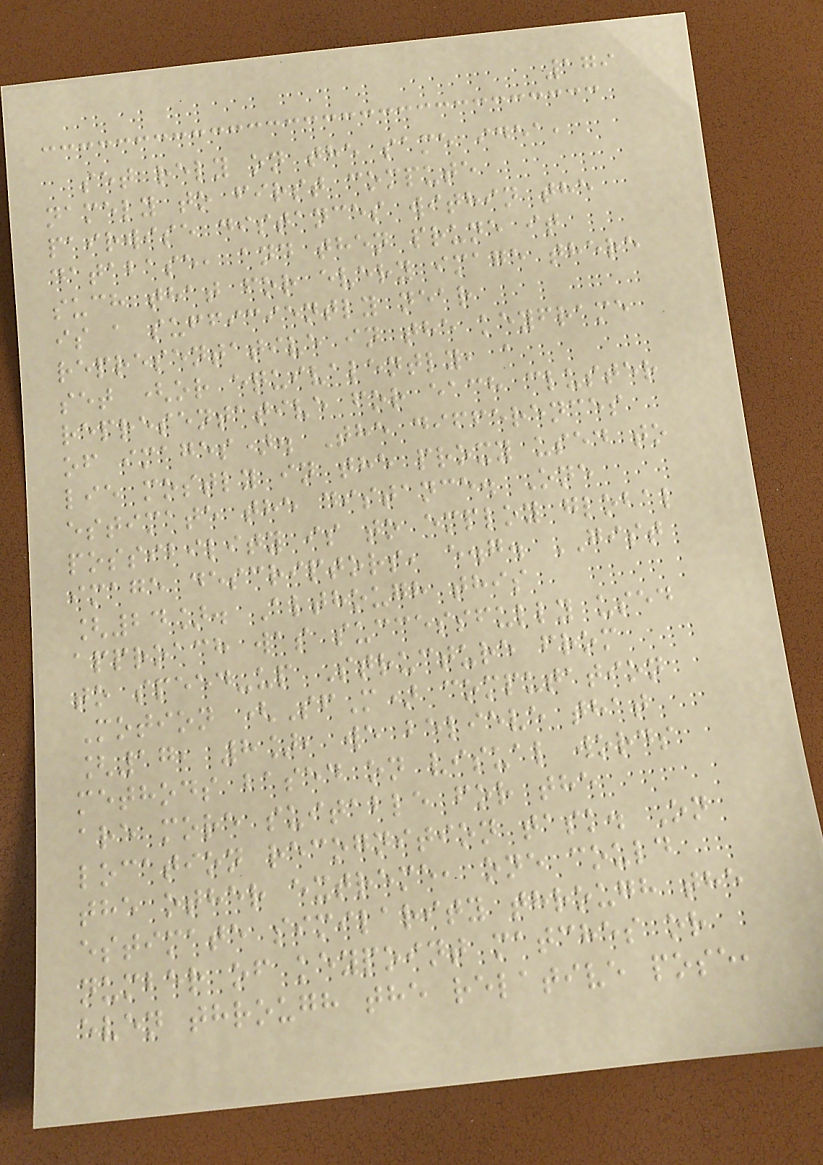179
set rely on the same idea,
namely to first compute
pairwise distances within the
database, and then prune it
such that for every image there
is a sufficiently near
representative in the keyframe
set (or equivalently, a
representative for each cluster
of images). The differences
lie mostly in the proxy used to
estimate the distance. One
possibility is to employ global
image descriptors, e.g. GIST
[24]. Although this
approach was successfully used
to speed-up Structure from
Motion (SfM) computation
[17, 8], we believe that
methods based on visual words
are more suitable for the
location recognition task. On
the other extreme, one could
estimate similarity through the
number of keypoint matches or
even through the relative pose,
